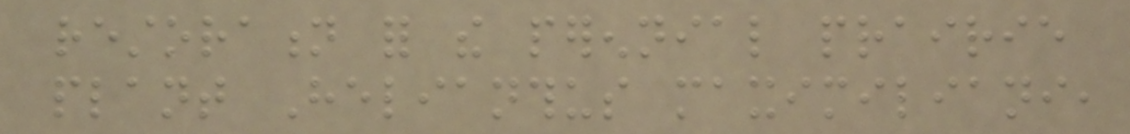restoration for the perennial prairie
plant Helianthus maximiliani,
